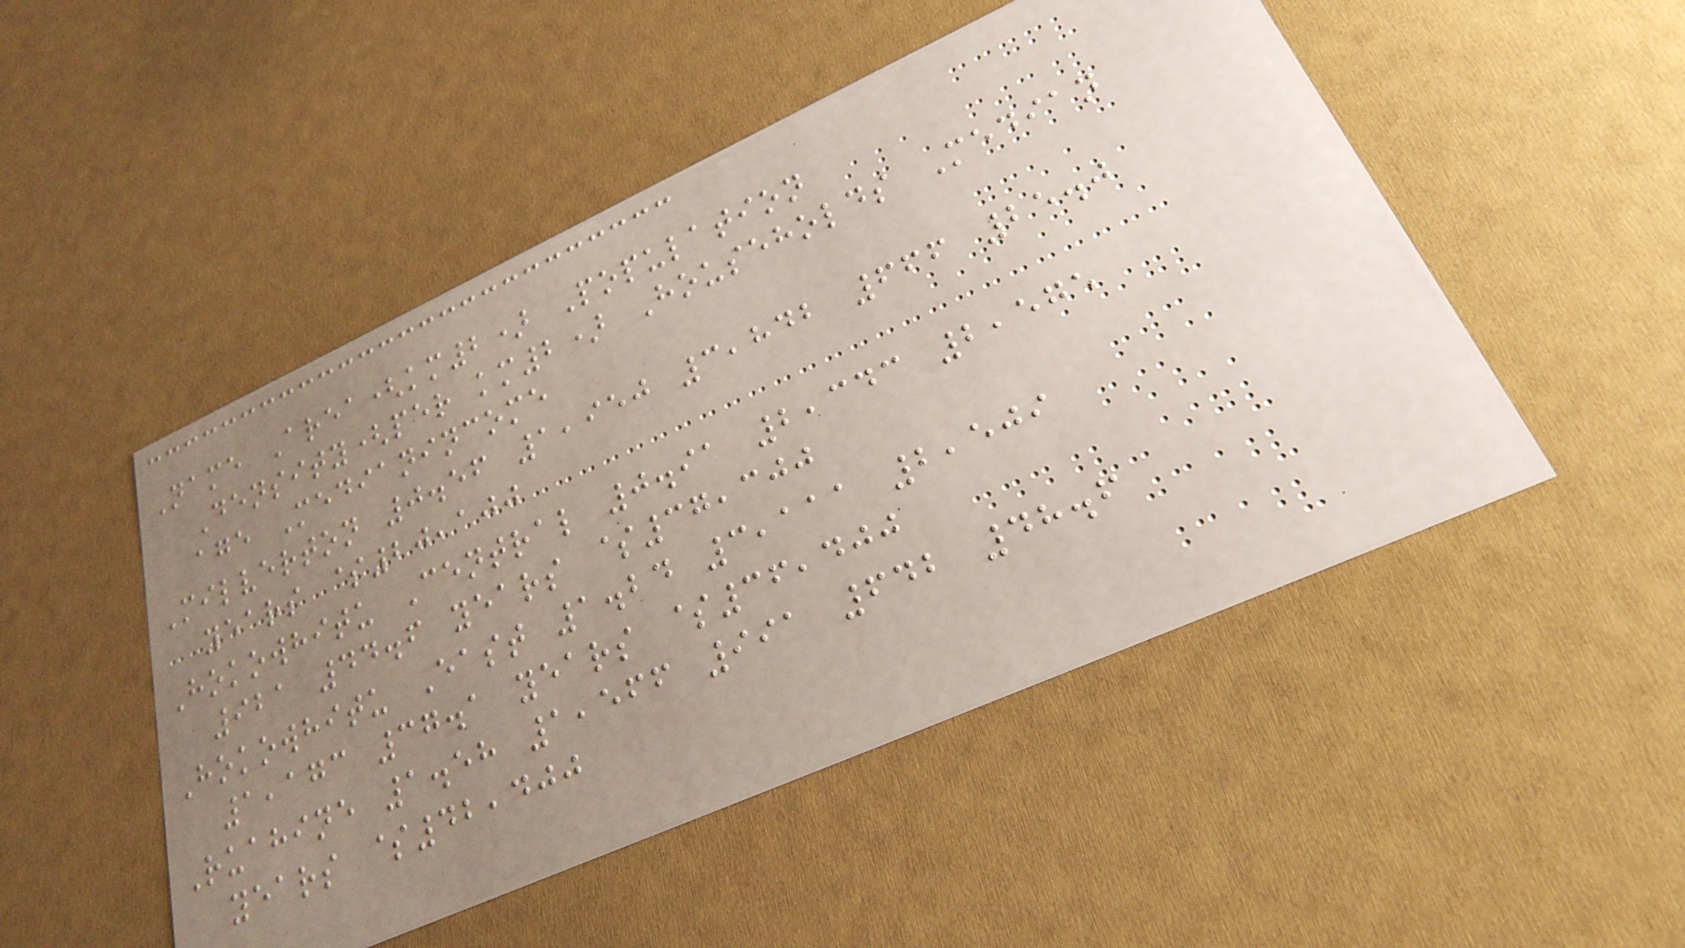Name Area(km2) Population
Density(per km2) Households Median
age Medianincome
Milverton 0.56 1,950 3,842 666 25.0
years $20,100
Hokowhitu Central 0.91 2,343 2,575
921 44.6 years $37,300
Hokowhitu East 1.24 3,111 2,509
1,173 37.1 years $36,400
Ruahine 1.58 1,566 991 642 48.6
years $42,400
